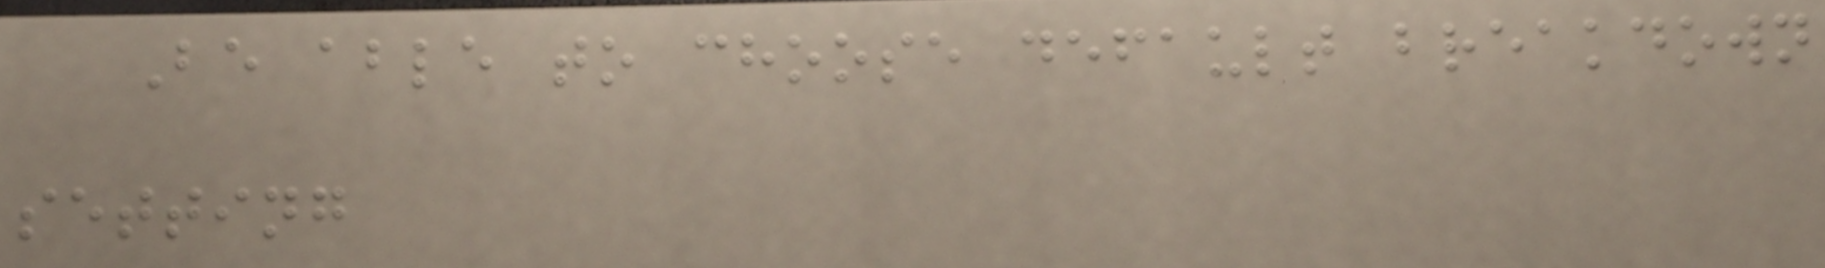Be able to choose default breakdown
setting
